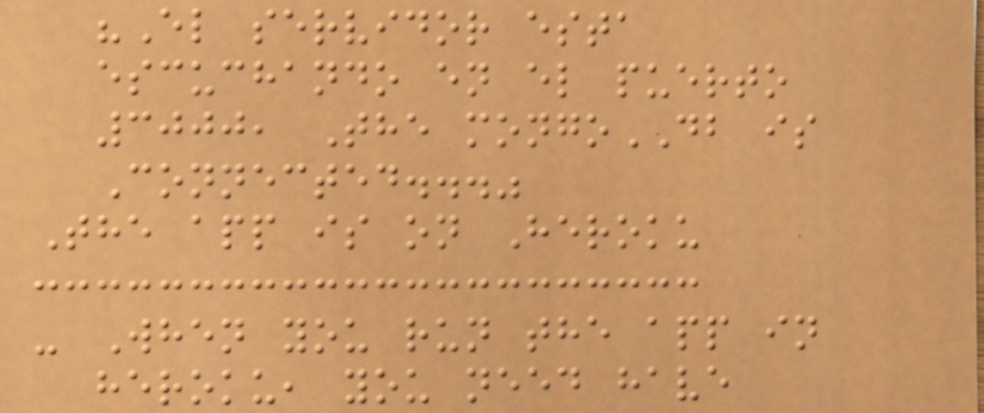"El servidor esta
escuchando en el puerto
3000, The mongoDB is
Connected..."
The app is on Heroku
- When you run the app in
heroku, you need have
